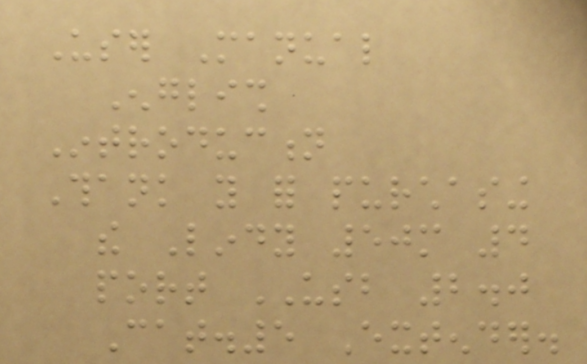User Manual
English
Introduction
Thank you for purchasing
the Lindy 50m 4
port USB 2.0
Cat.5 Extender.
